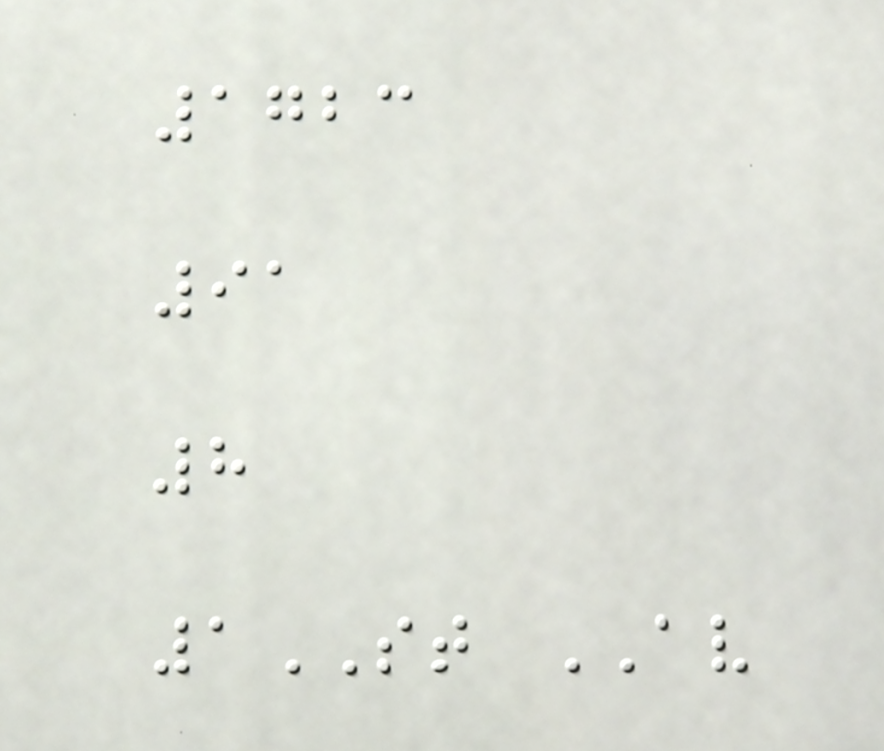1723
91
8
1ST AV
